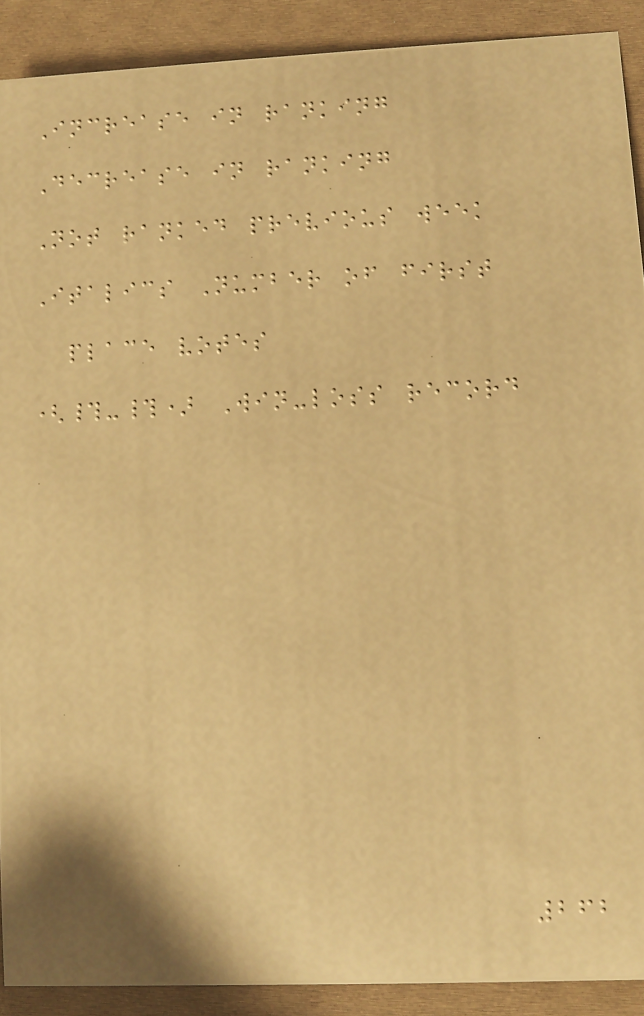Increase in ranking
Decrease in ranking
Not ranked previous week
Italics Number of first
place votes
(#-#) Win-loss record
262
